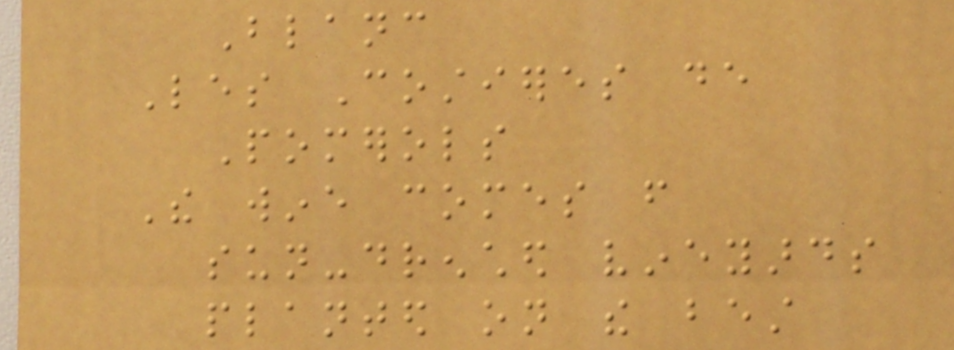Blanc
Les Costieres de
Pomerols
The wine comes from
sun-drenched vineyards
planted on the best
